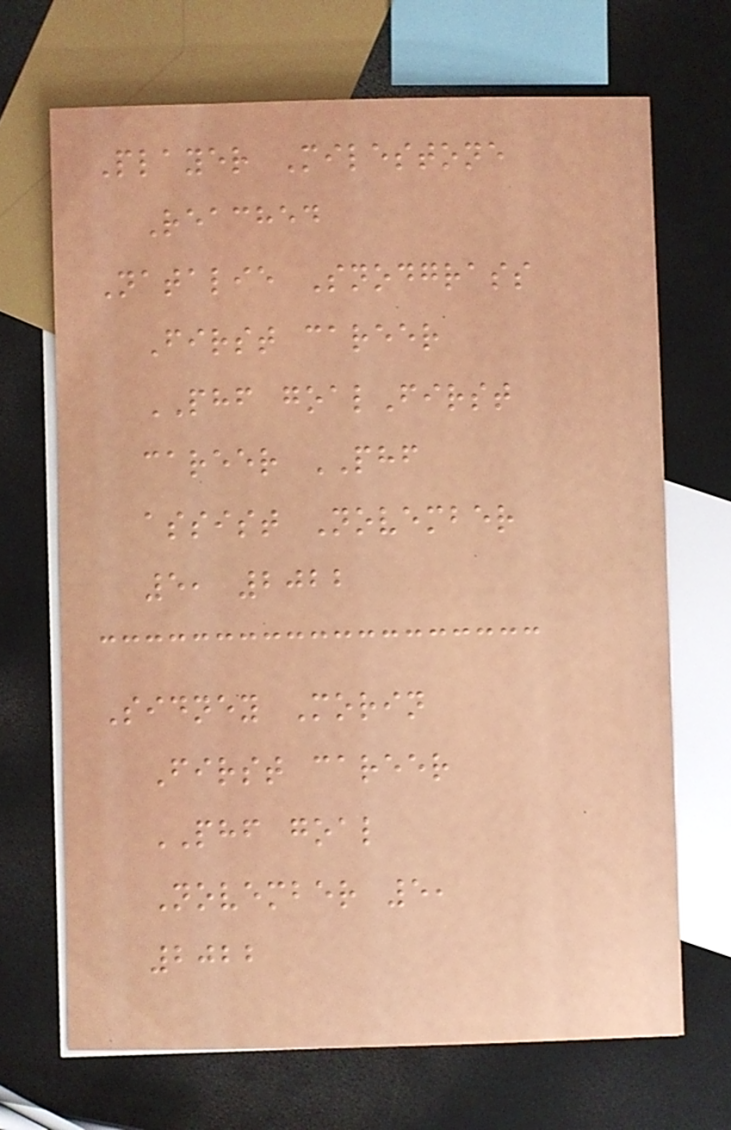Player Milestone
Reached
Natalie Snodgrass
First career
PHF goalFirst
career PHF
assist November
5, 2022
Sidney Morin
First career
PHF goal
November 5,
2022
